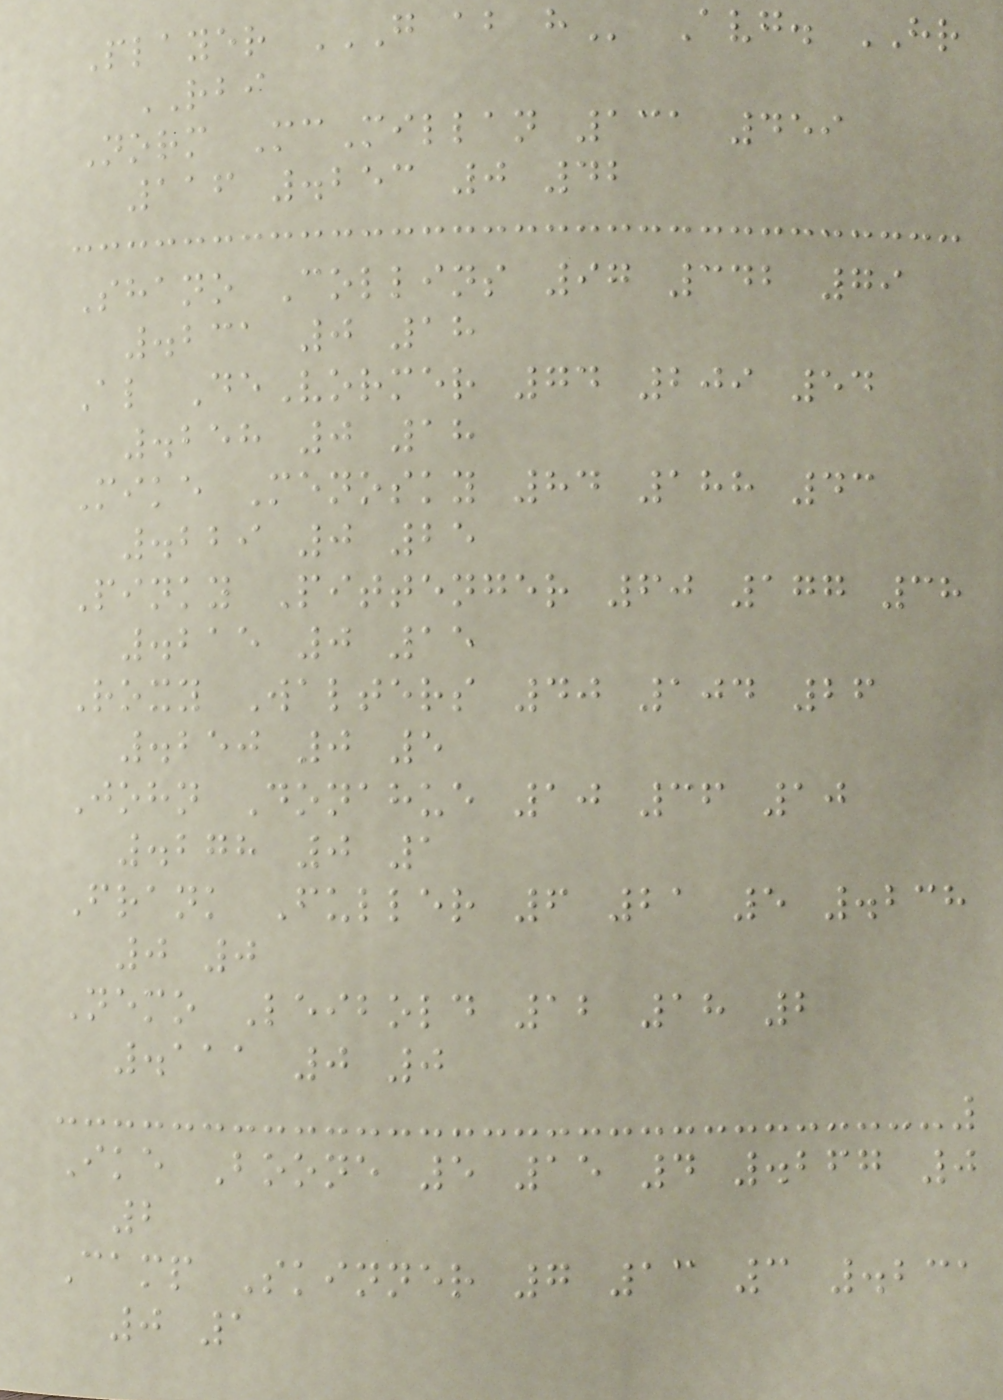Player G AB H Avg. HR
RBI
Norm McMillan 131 459
116 .253 0 42
Shano Collins 97 342 79
.231 0 18
Al DeVormer 74 209 54
.258 0 18
Mike Menosky 84 188 43
.229 0 25
Pinky Pittenger 60 177 38
.215 0 15
Roxy Walters 40 104 26
.250 0 5
John Donahue 10 36 10
.278 0 1
Frank Fuller 6 21 5 .238
0 0
Nemo Leibold 12 18 2
.111 0 0
Ike Boone 5 15 4 .267 0
2
Camp Skinner 7 13 3 .231
0 1
